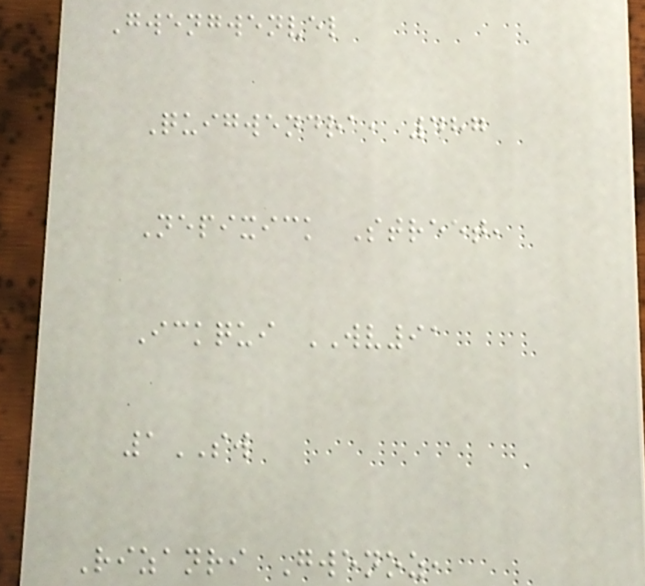Gwengwenvel
Quigwendra, 487
Nepixick Street,
Ickqui WV91
1SW
Rizanri Gwenoz,
